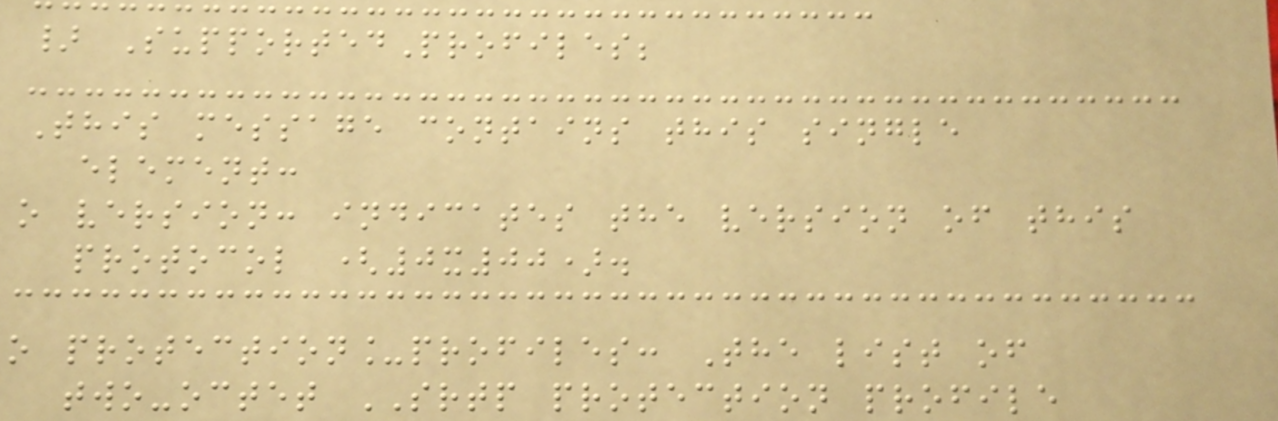} SupportedProfiles;
This message contains this single
element:
o version: indicates the version of this
protocol (0x00).
o protection_profiles: The list of
two-octet SRTP protection profile
